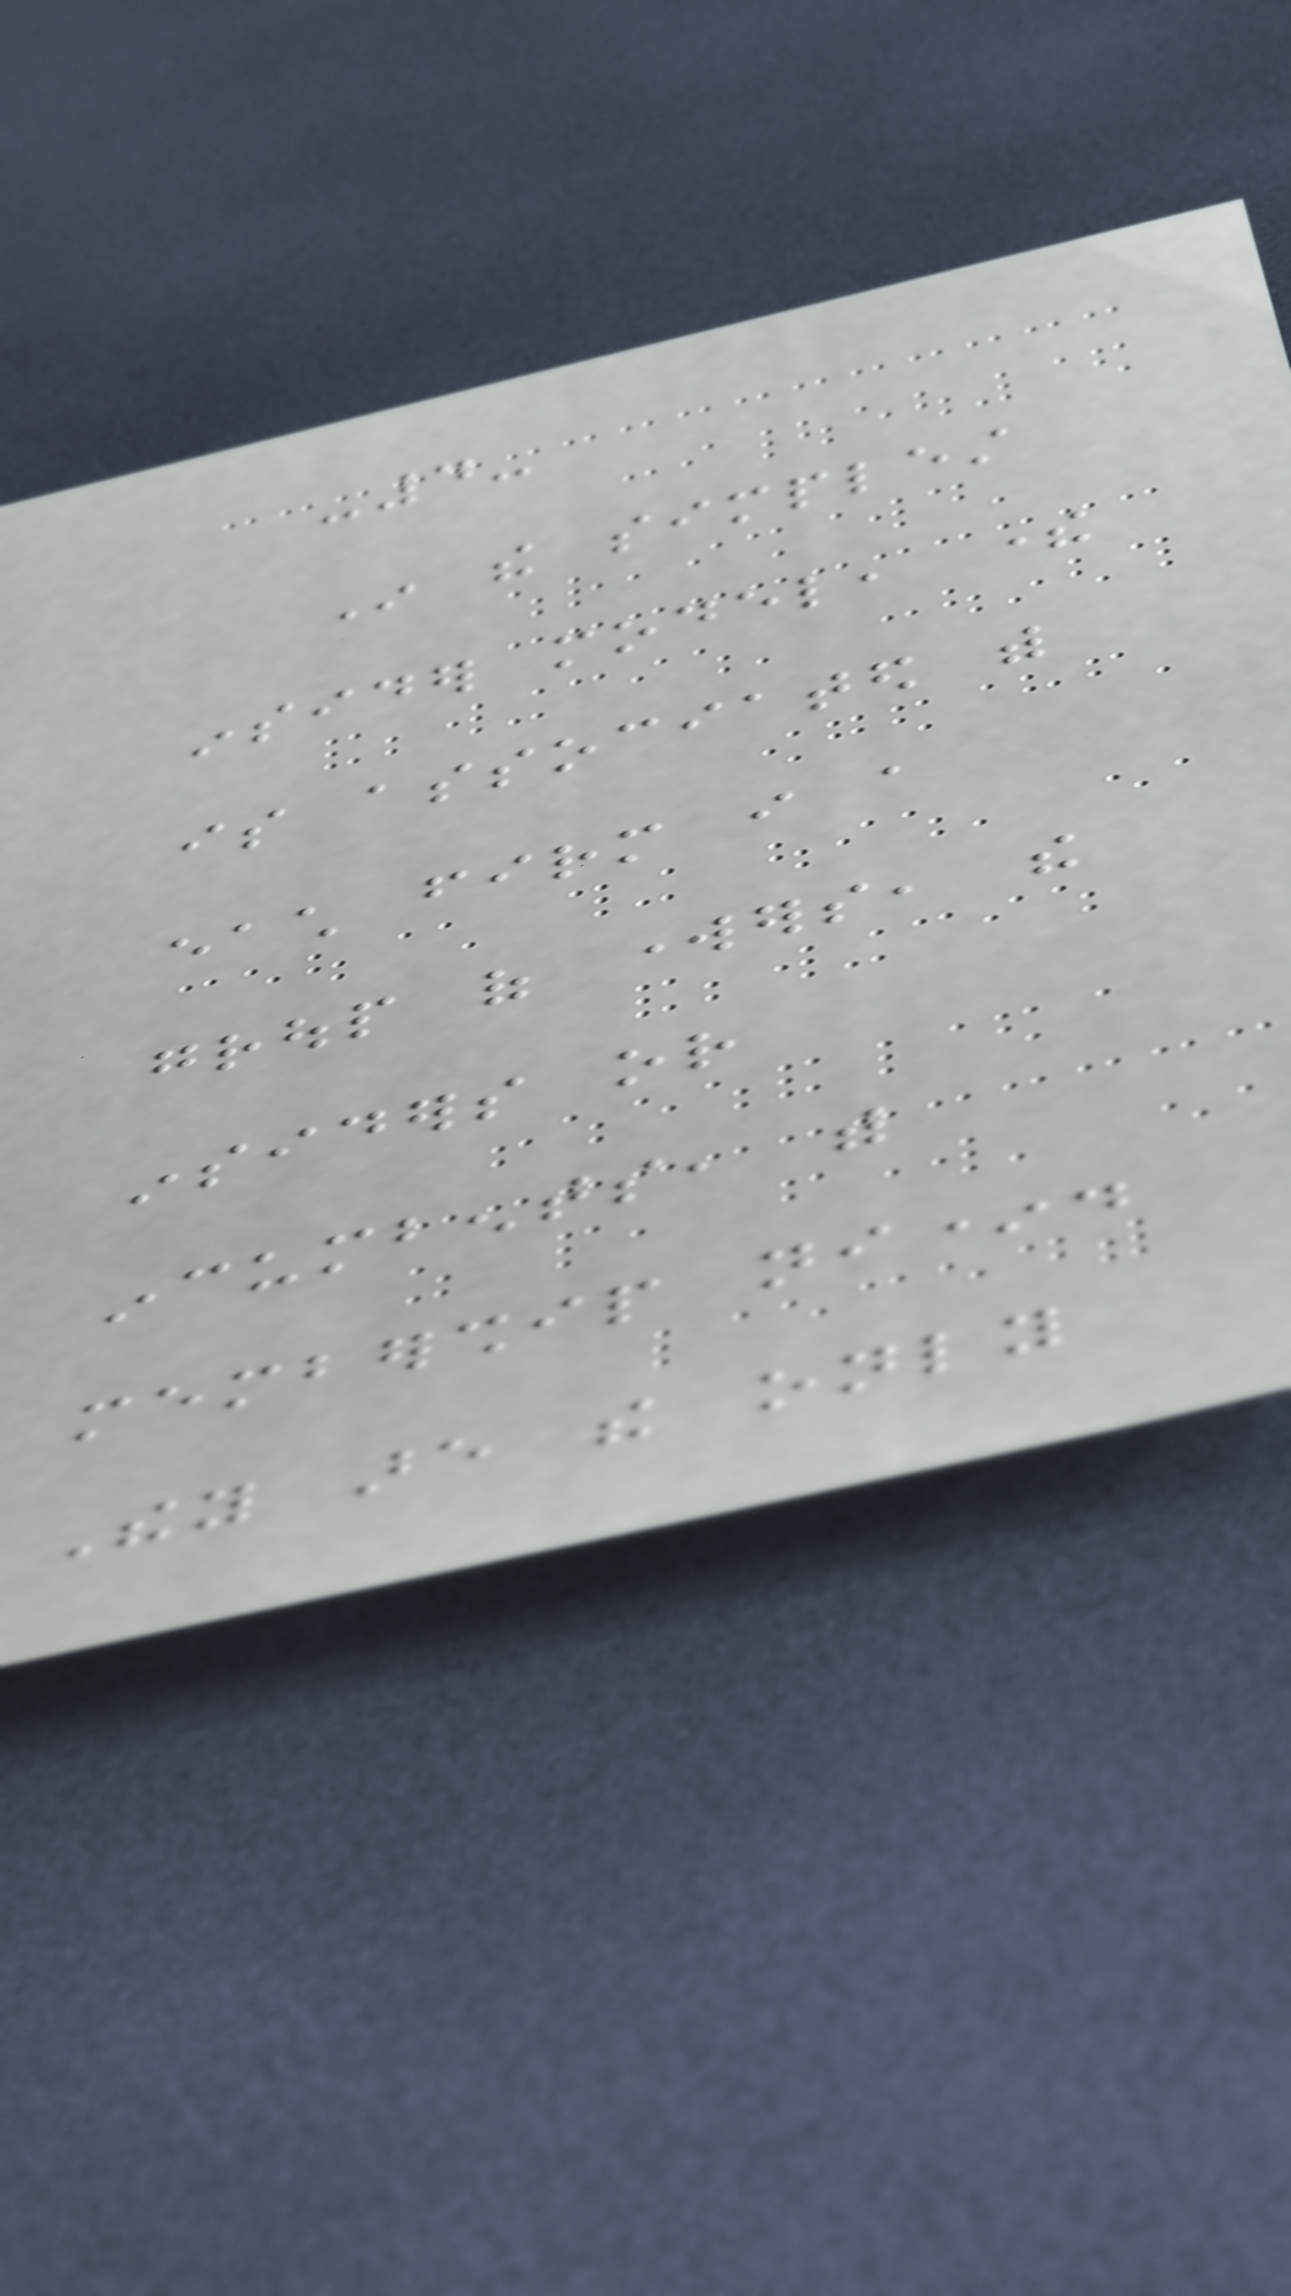-4-
In the simplest
insider model, there
is associated with
each firm i a
group of workers, the
insiders or
incumbents, with
membership ni*.
They are the only
